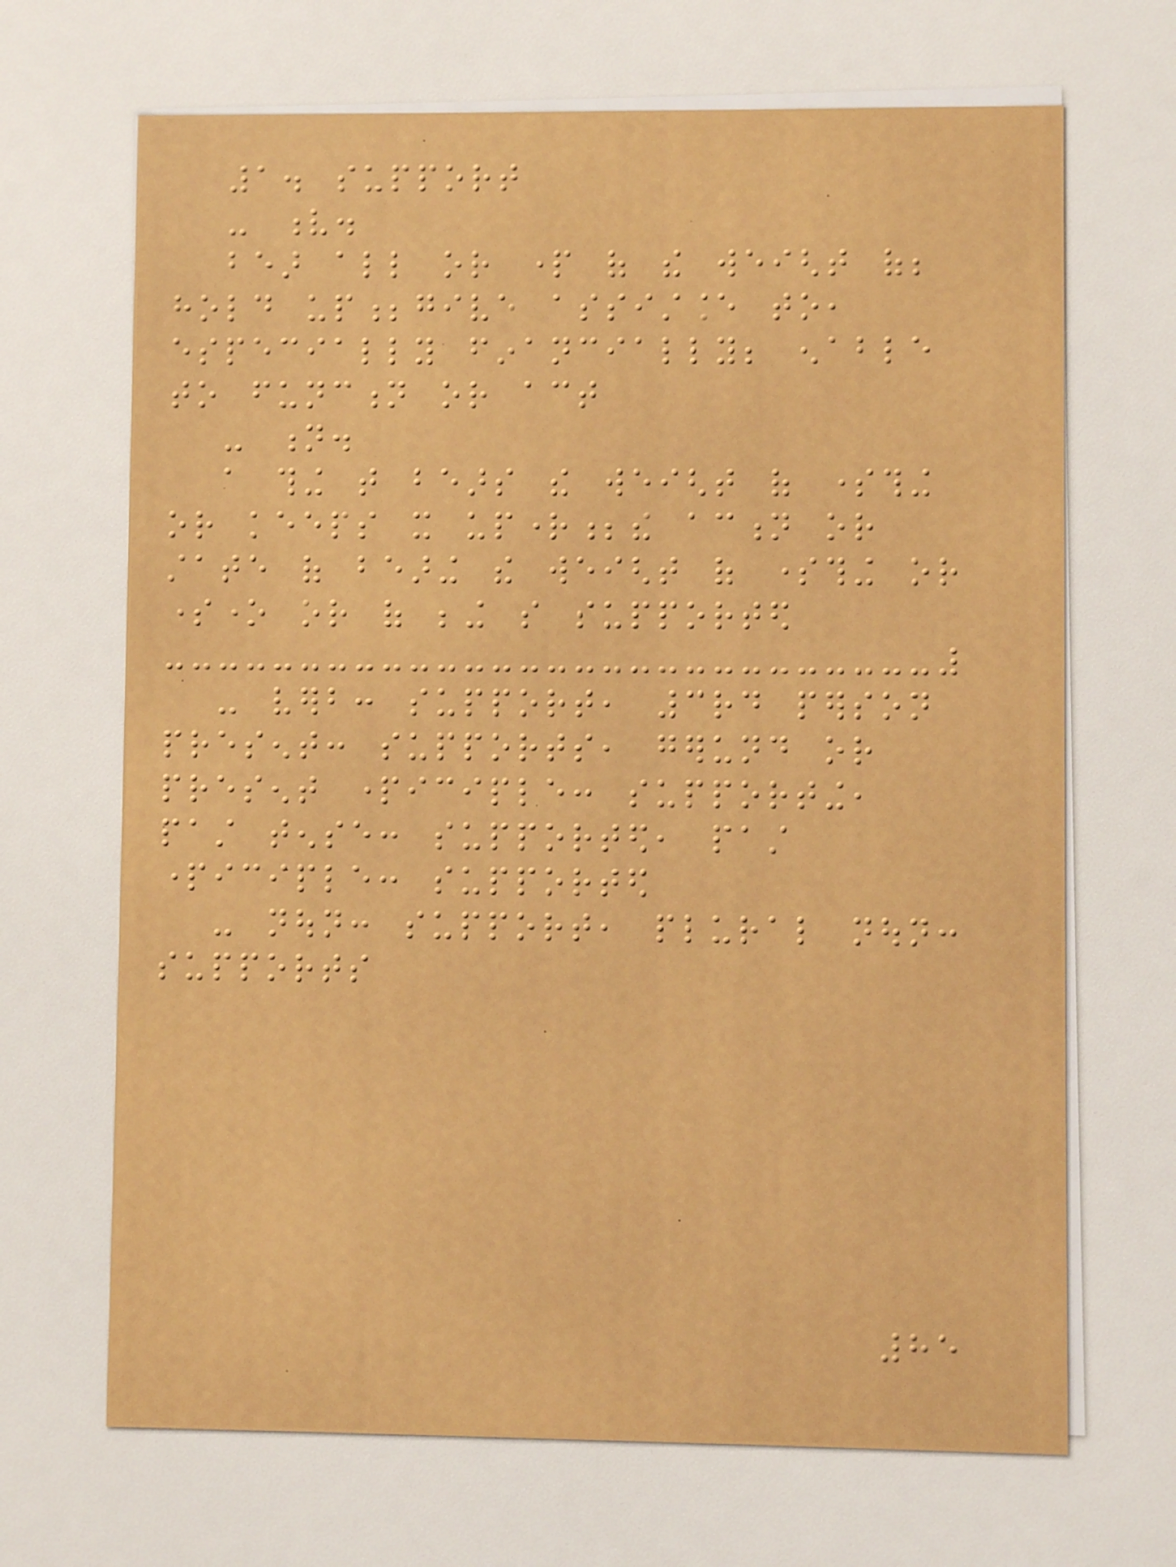1. support
- v.
bear all or part of the weight of;
hold up;give assistance to,
especially financially; enable
to function or act
- n.
a thing that bears the weight of something
or keeps it upright;the action or
state of bearing the weight of something or
someone or of being so supported
- verb: support, 3rd person
present: supports, gerund or
present participle: supporting,
past tense: supported, past
participle: supported
- noun: support, plural noun:
supports
85
